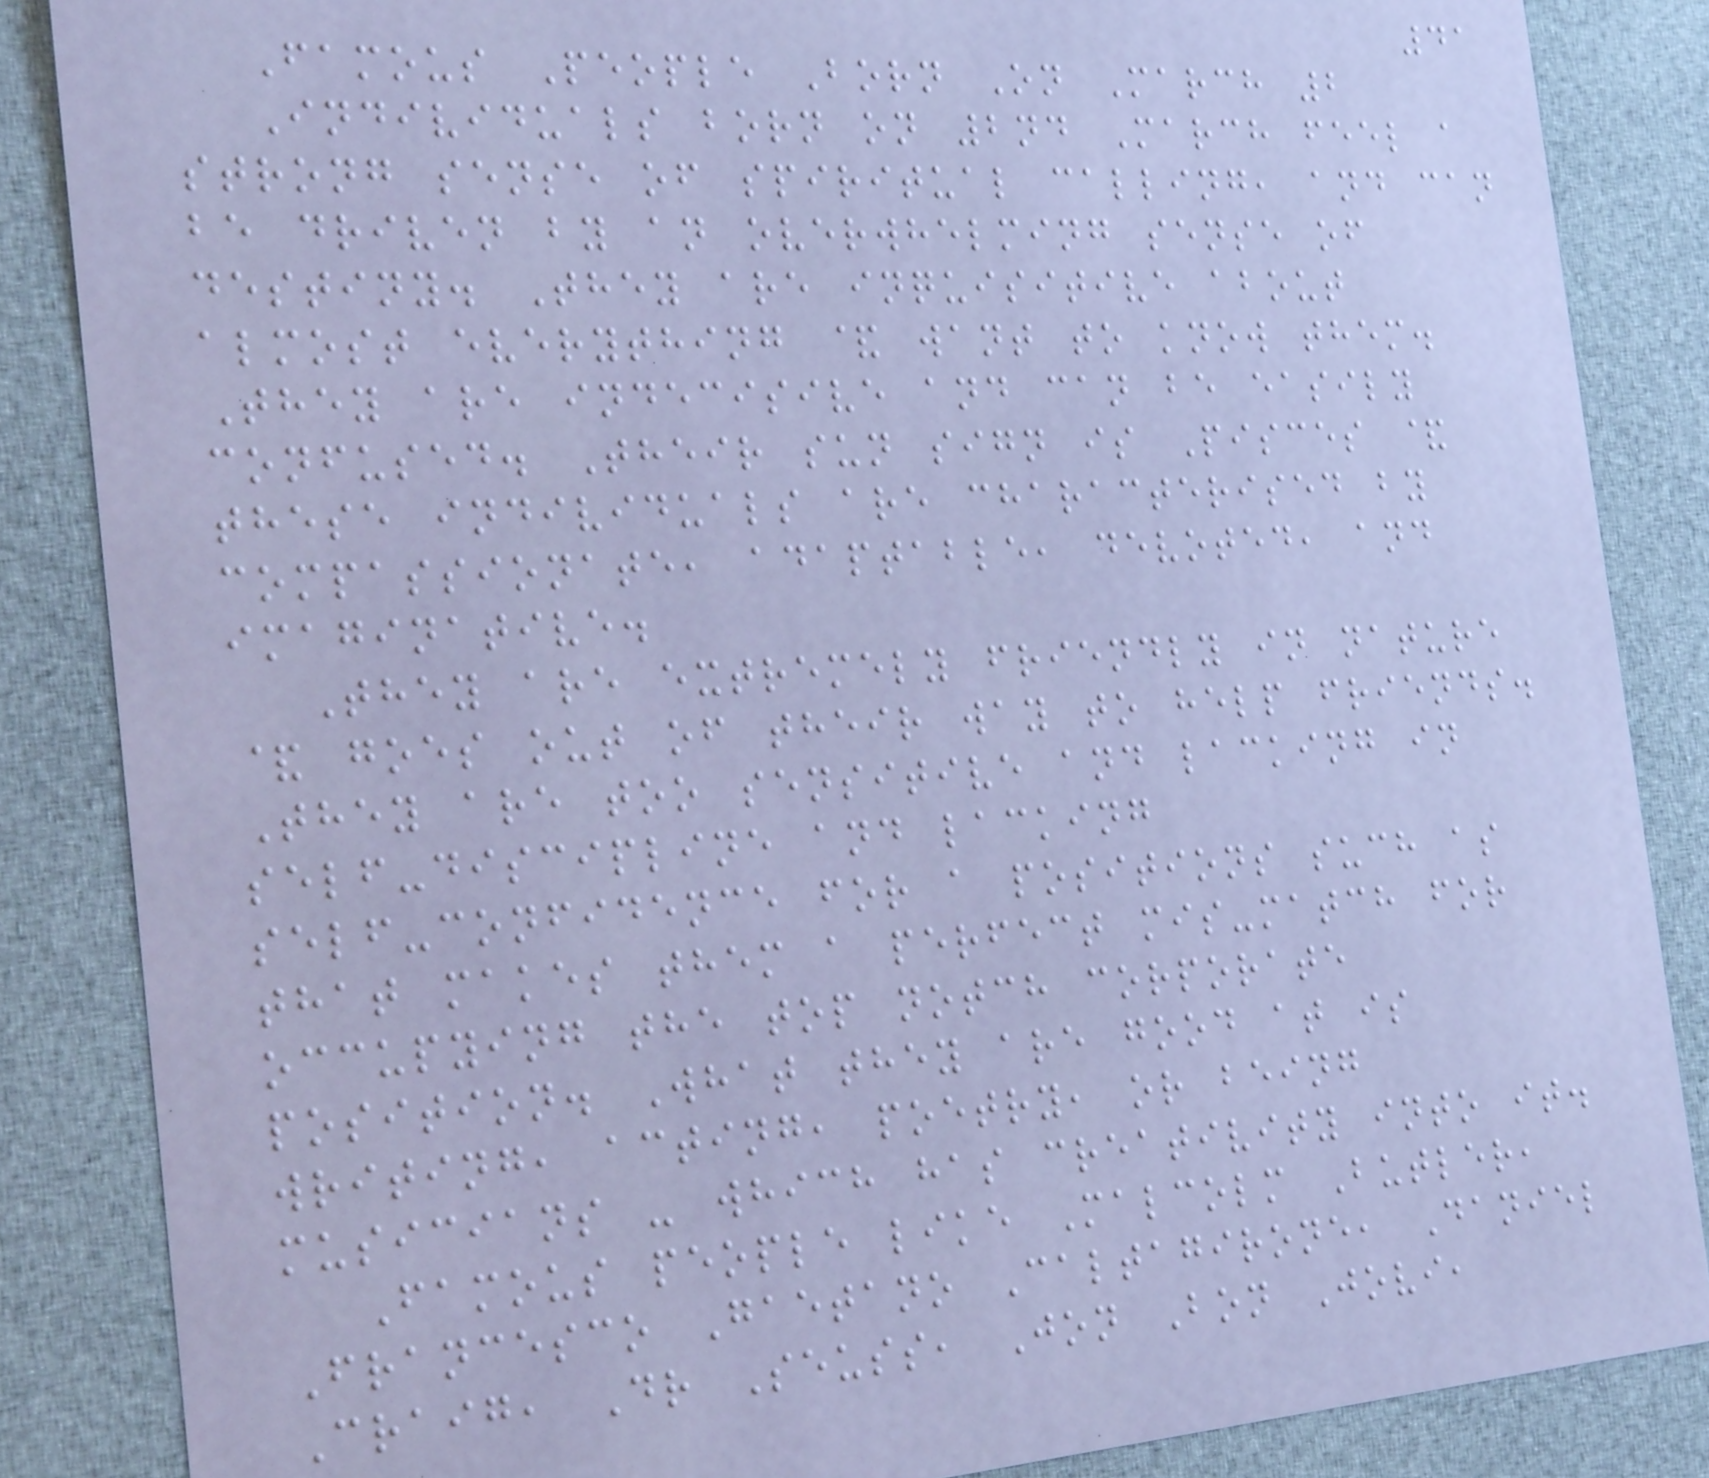41
Famous People Born On March 2
Individuals born on 2nd March feel a
strong sense of spiritual calling, and can
be driven by an overwhelming sense of
destiny. They are inquisitive about
almost everything & want to know them.
They are indecisive and can be easily
confused. Their sun sign is Pisces &
these individuals are characterised by
compassionate, adaptable, devoted, and
imaginative.
They are extremely friendly in nature
& goes out of their way to help friends.
They are too sensitive and lacking in
self-discipline and lacking
self-confidence for a positions such as
that makes them a perfect mis-match for
occupying the top notch corporate
position. What they are good at is
writing, acting, poetry, or being
musicians - which has creativity into it.
Famous people like Malcolm Butler,
Francesco Gaetano Caltagirone, Daniel
Craig, Dr Seuss, Jon Bon Jovi,
